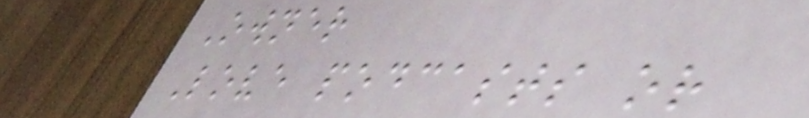Owner
Love podcasts or
